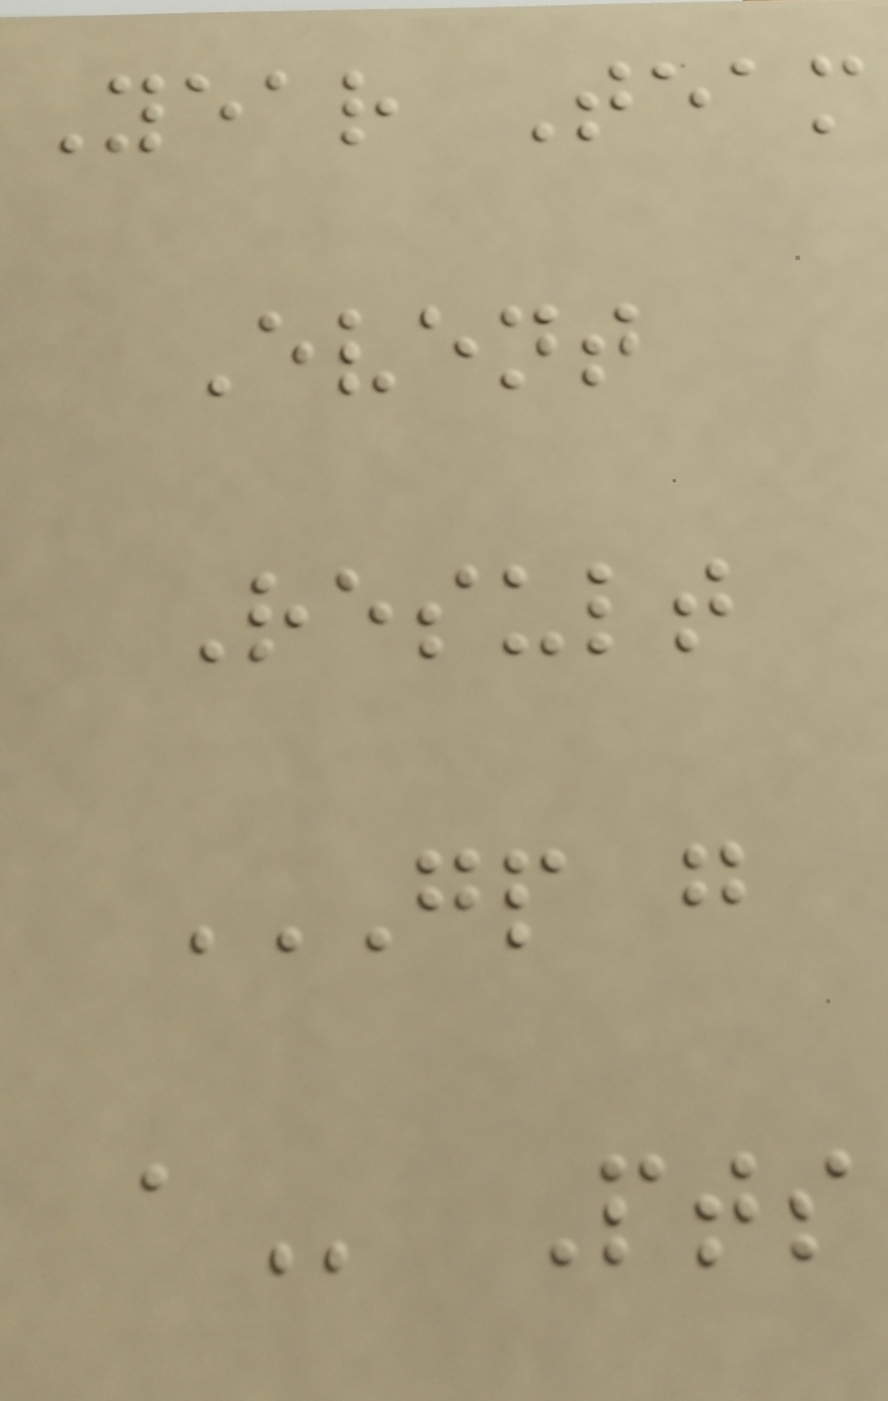Year Team
Event
Result
GP G
A Pts
